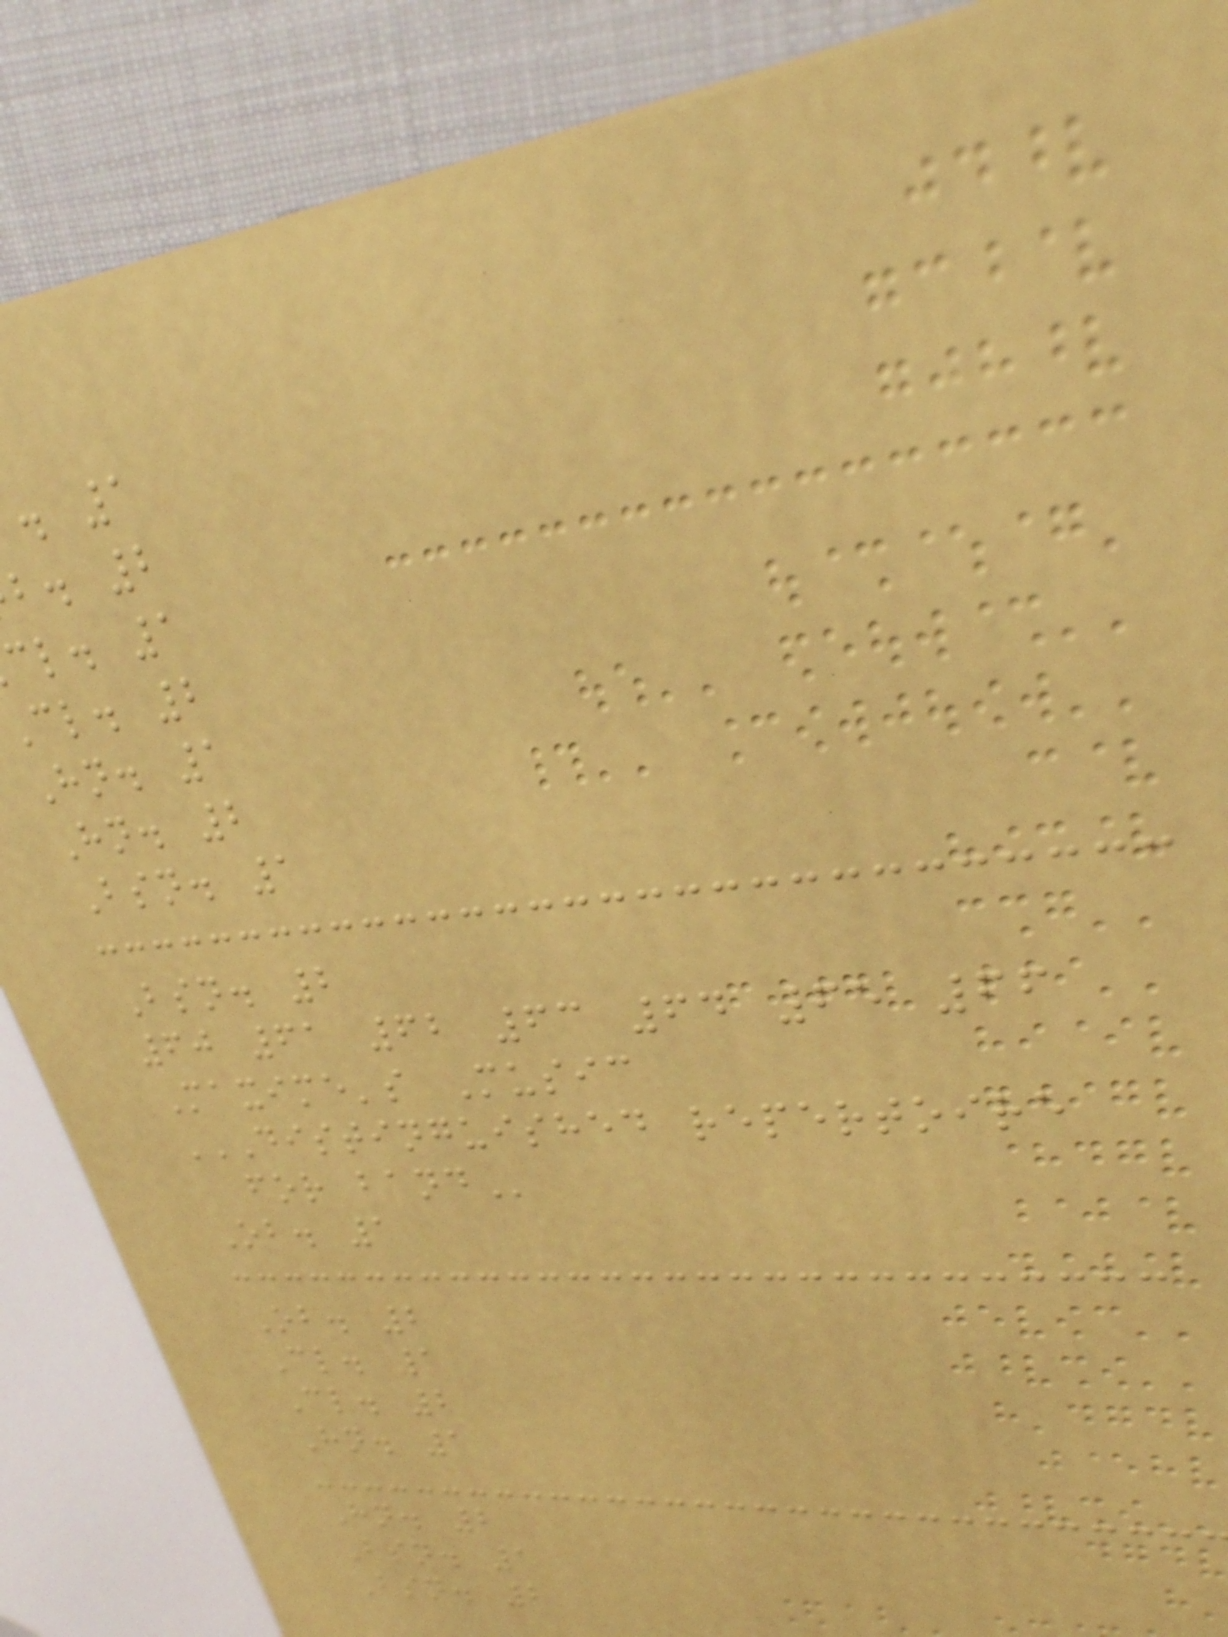. 1
b. 2
cl. 1
cl. 2
Hn. 1
Hn. 2
Bsn. 1
Bsn. 2
60 61 62 63 64 65 66
Maxime's Music
DISTINGUISHED REPERTOIRE
Ob. 1
Ob. 2
Cl. 1
Cl. 2
Hn. 1
Hn. 2
Bsn. 1
Bsn. 2
